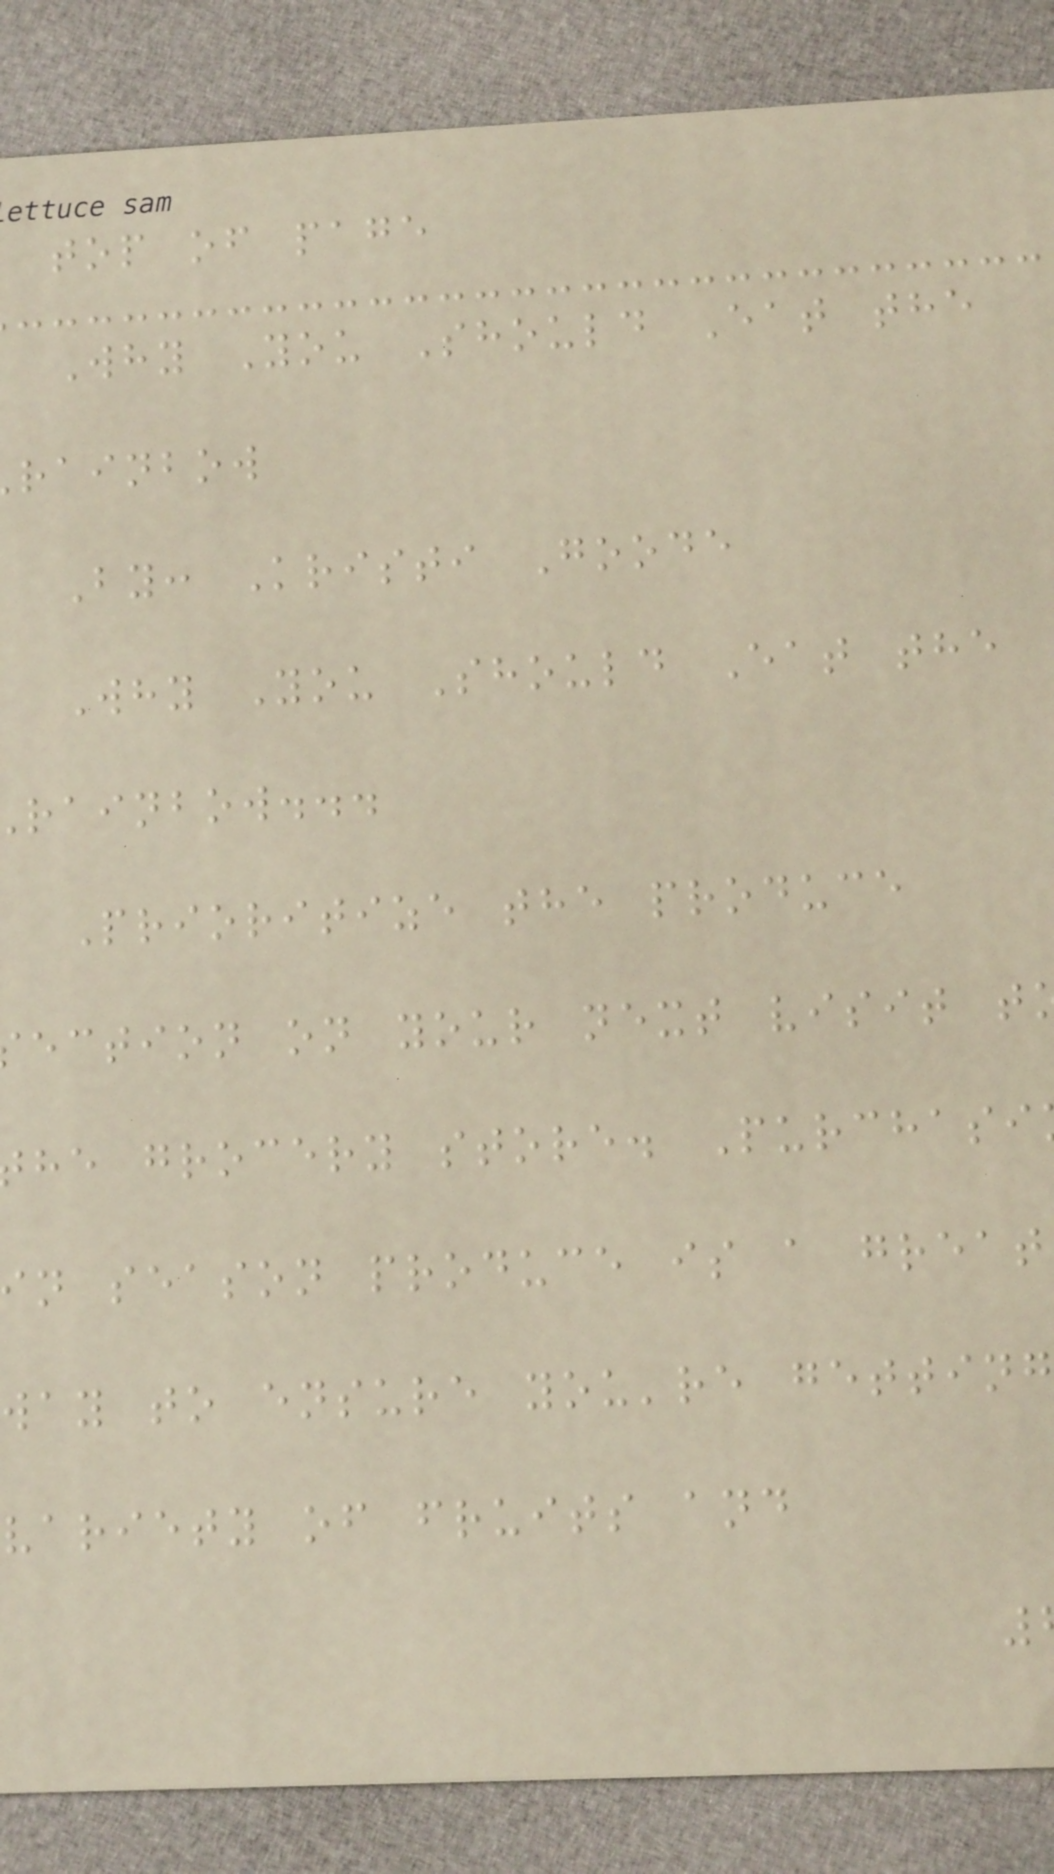top of page
Why You Should Eat the
rainbow
By: Kristi Goode
Why You Should Eat the
rainbow...
Prioritize the produce
ection on your next visit t
he grocery store. Purchasi
n season produce is a great
way to ensure you're getting
variety of fruits and
